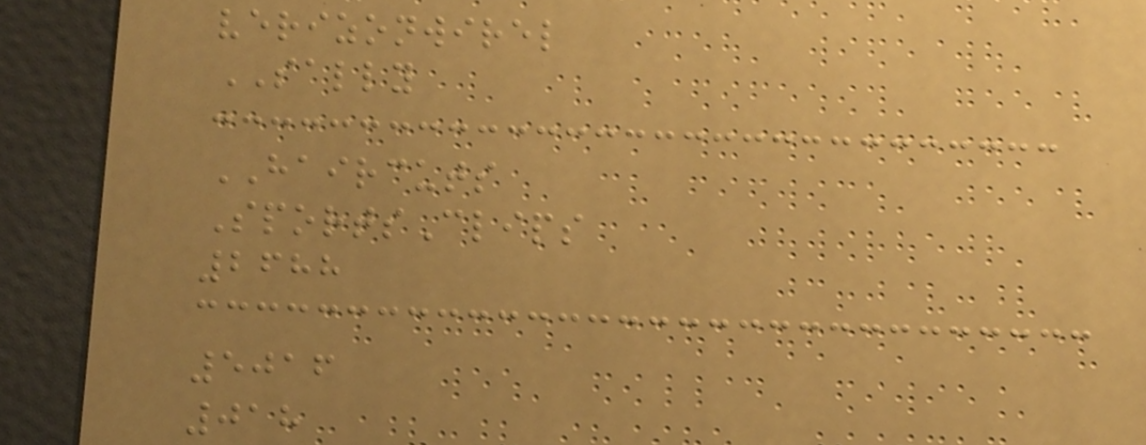verizonwirel
SALLY
HAIRCUTS
SportsClips
2688
5016
018
